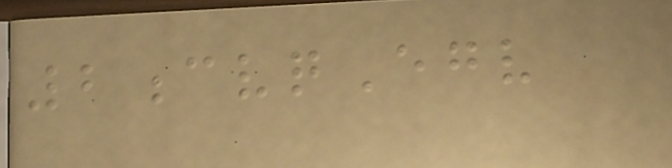2cvqEgv
